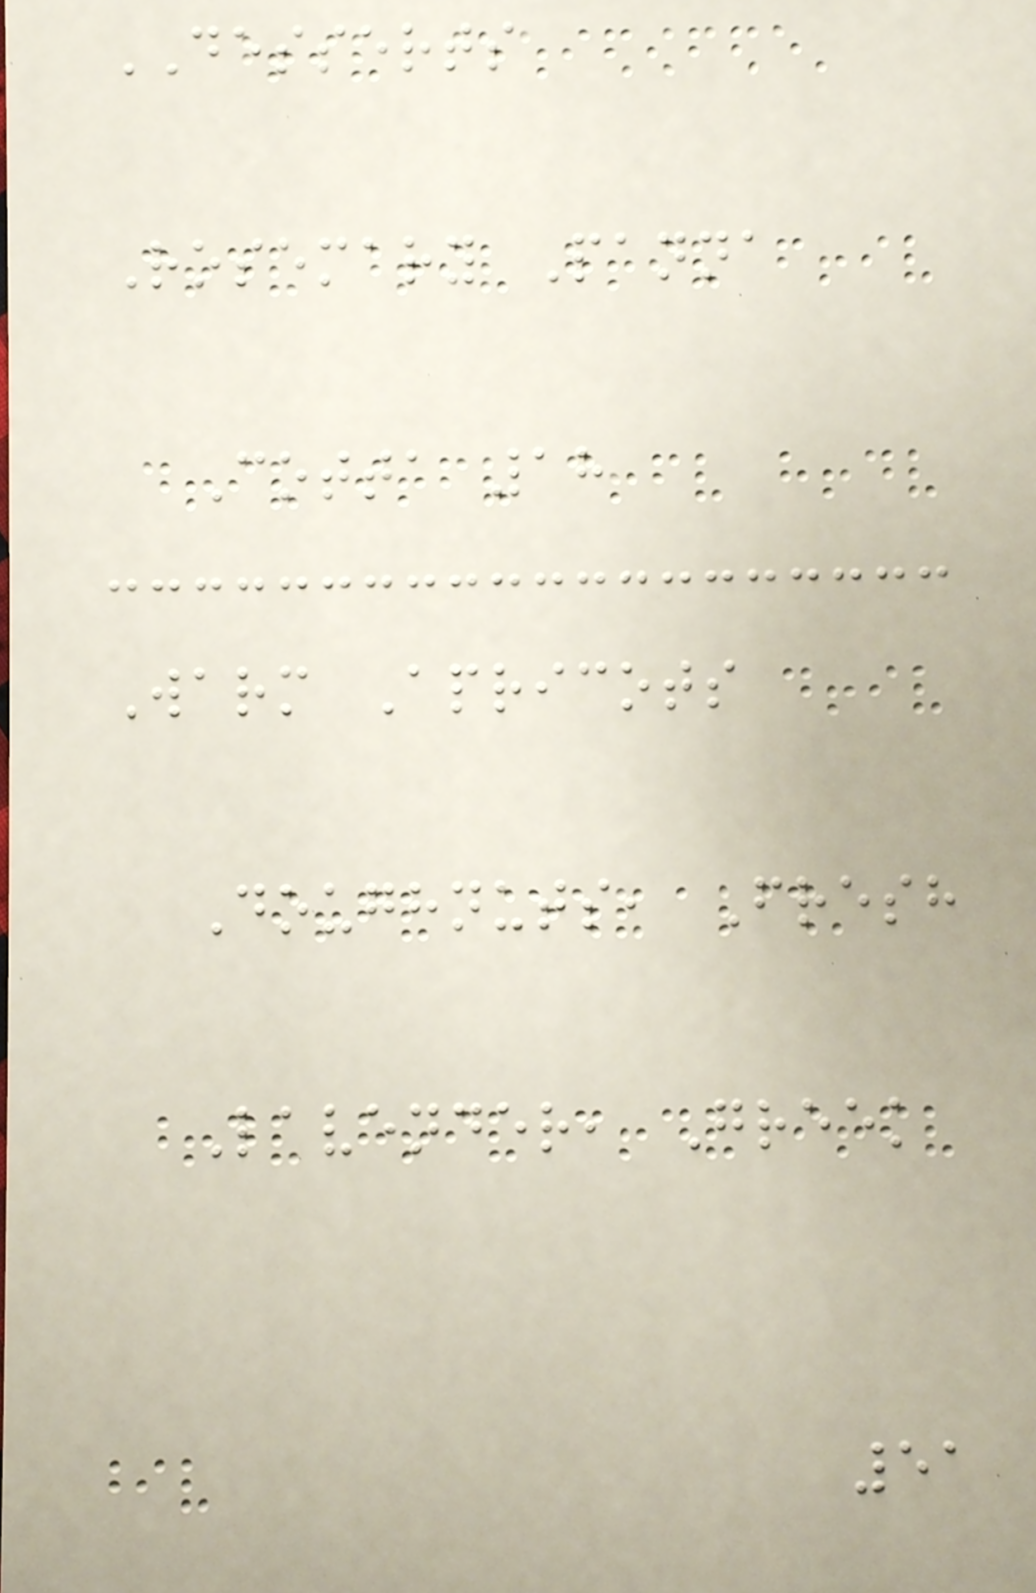DESSERTS
Rosemary Panna
Cotta 18
Warm Apricots
Doughnuts, Fresh
Lavender, Greek
51
